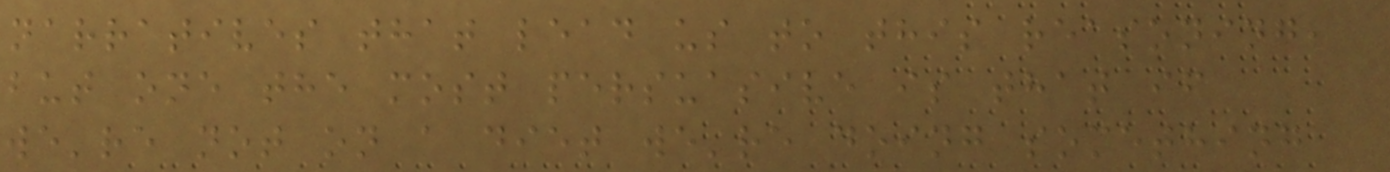narratives that lead us to this reasoning,
but one the most persuasive is that if
we're not on a diet we're doing something
